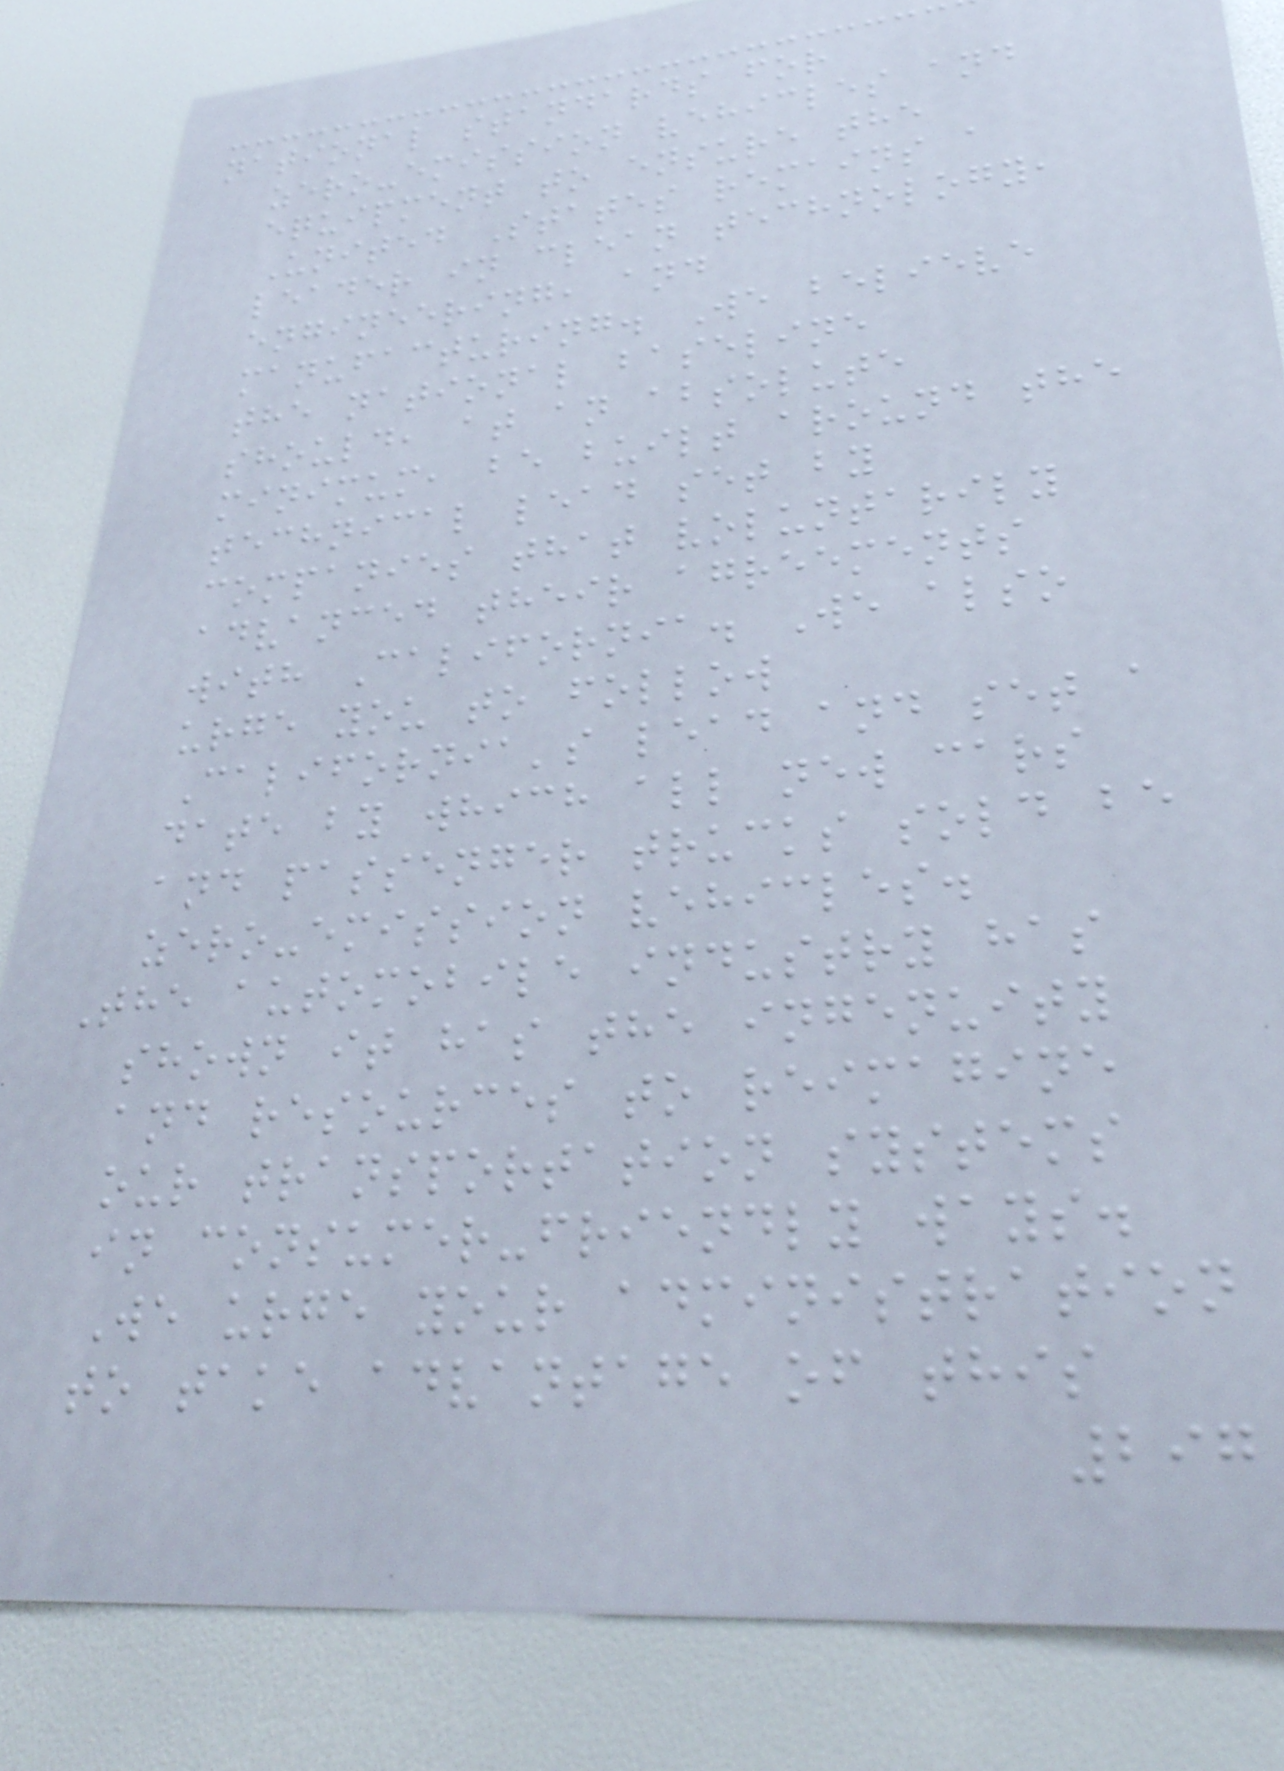national standards for
zero-emission vehicles and
equipment to ensure the
United States remains a
leader in clean technology,
engineering, and
manufacturing. We believe
the national baseline
should, at an absolute
minimum, be built around the
technical lead set by
companies that voluntarily
advanced their agreements
with California. We also
urge you to follow
California's lead and set a
date by which all new cars
and passenger trucks sold be
zero-emission vehicles.
The automobile industry has
shown it has the ingenuity
and resources to reimagine
our transportation systems
in consumer-friendly ways.
We urge your administration
to take advantage of this
297
